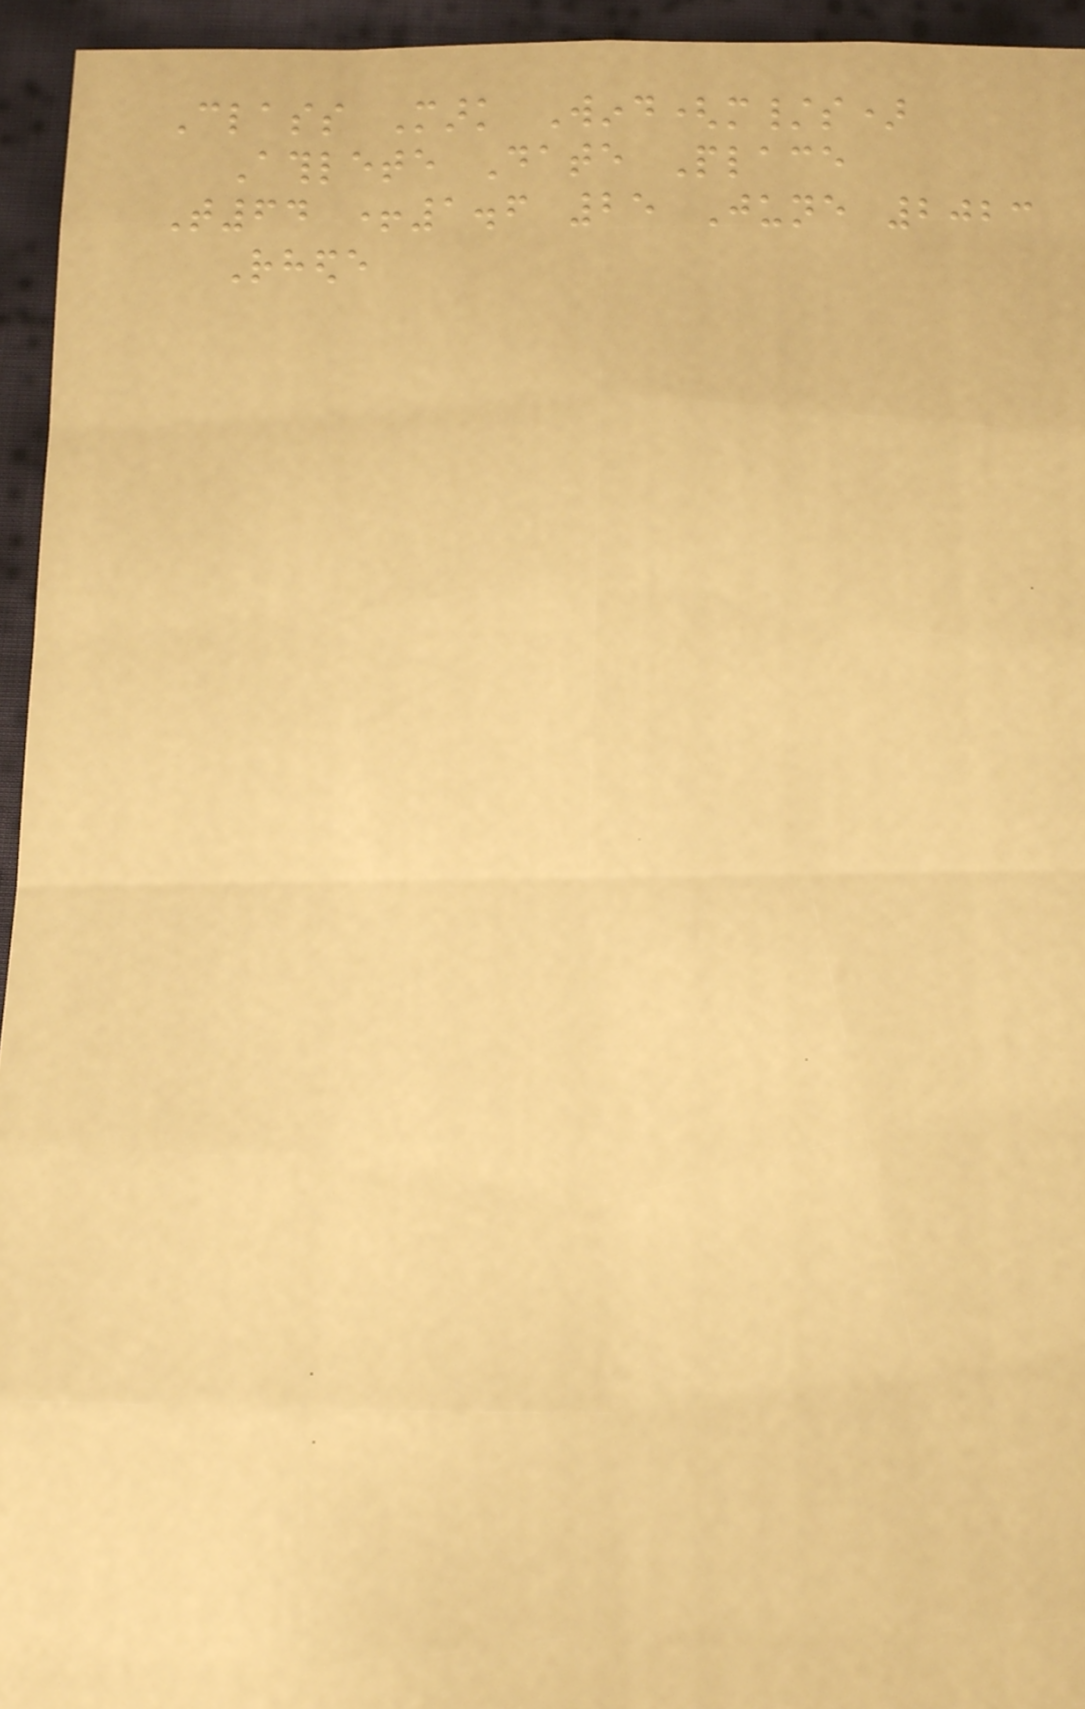Class Mark Wind(m/s)
Athlete Date Place
T64 +1.6 25 June 2023
Rhede
